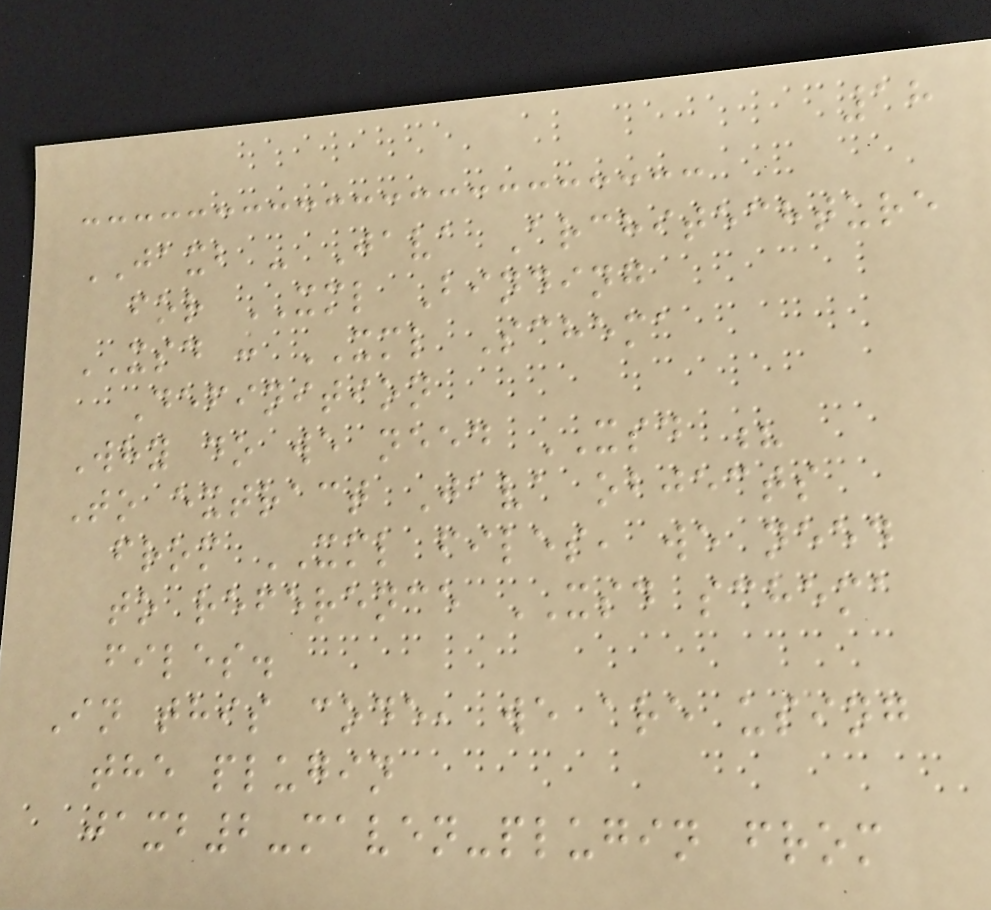18
JAXB - Java Architechture
for XML Binding
XSD : XML Schema
Definition
Why do we need XSD ?
To extract Java objects
from XML files, we need
to reference XSD schema
files.
In this code, we are using
the plugin
jaxb2-maven-plugin from
